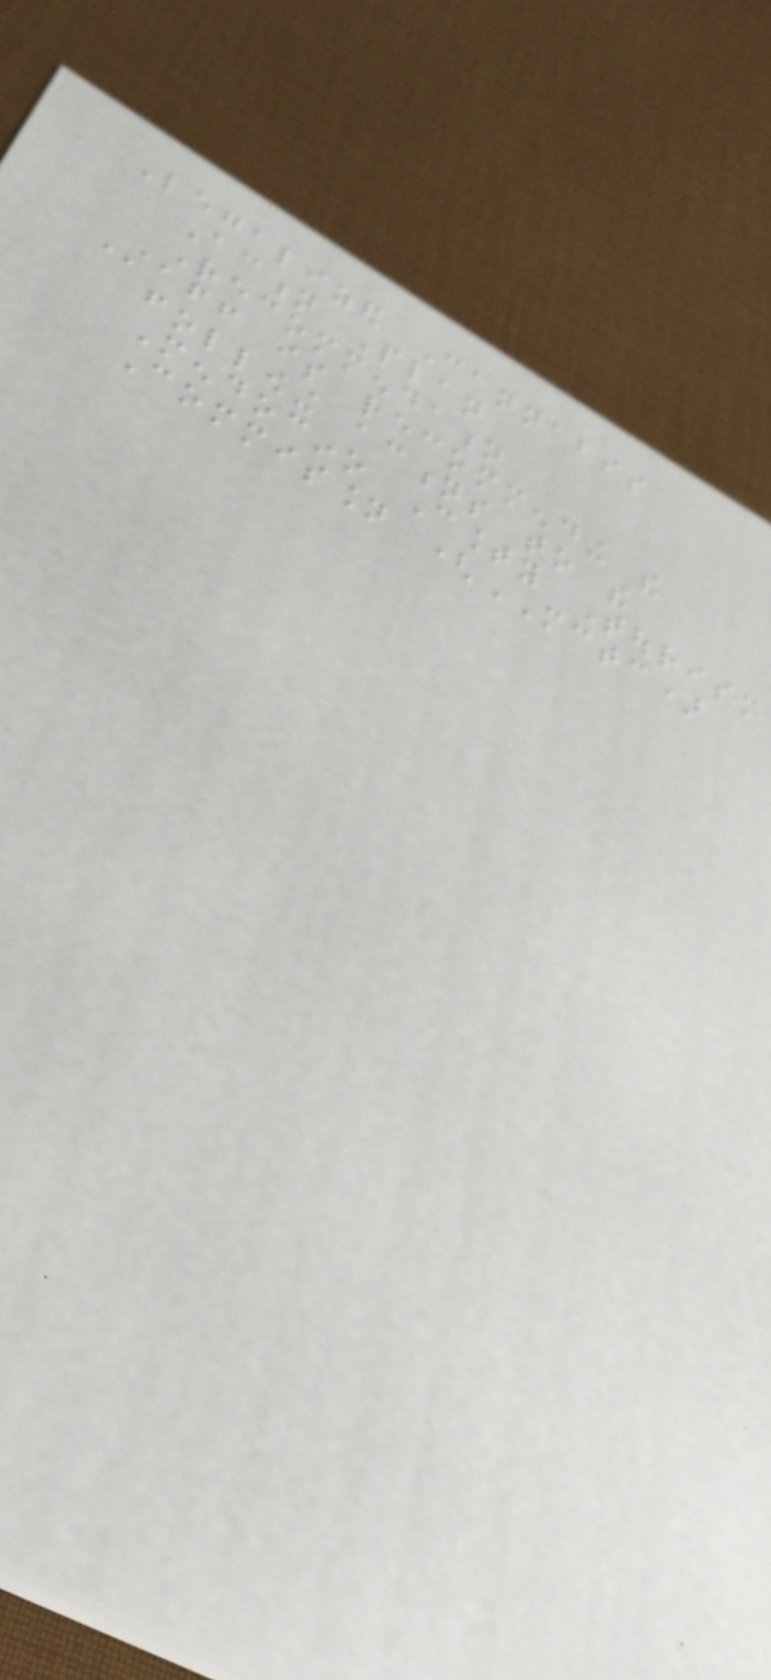Legalized Cannabis
Action Plan
Recommendation
Staff is recommending the
following actions to the
Mendocino County Tourism
Commission (MCTC)
